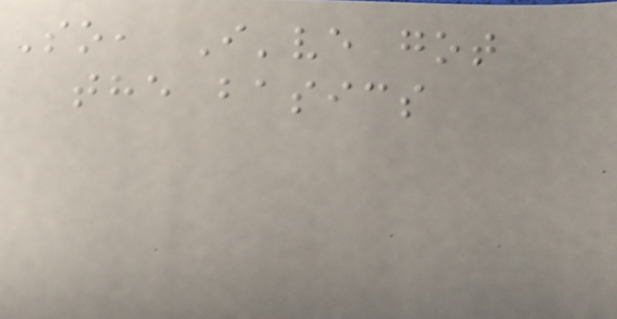So, I've got
the basics
